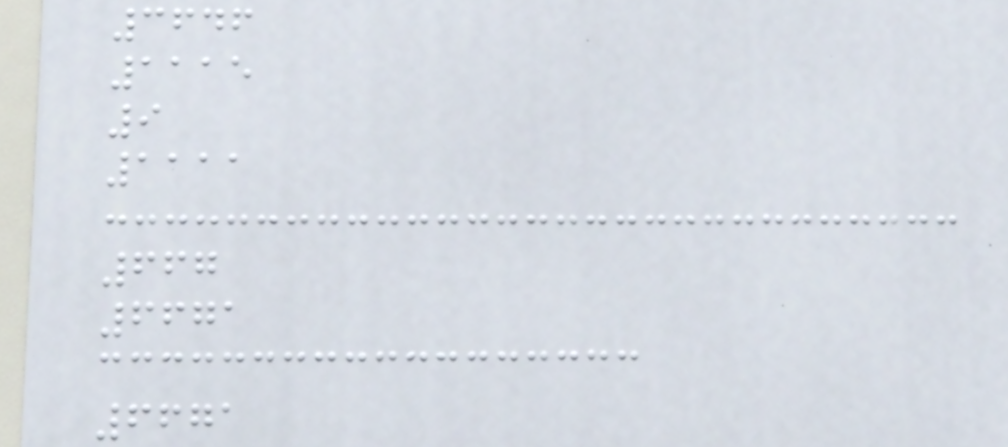3646
1115
9
1111
667
6671
6671
